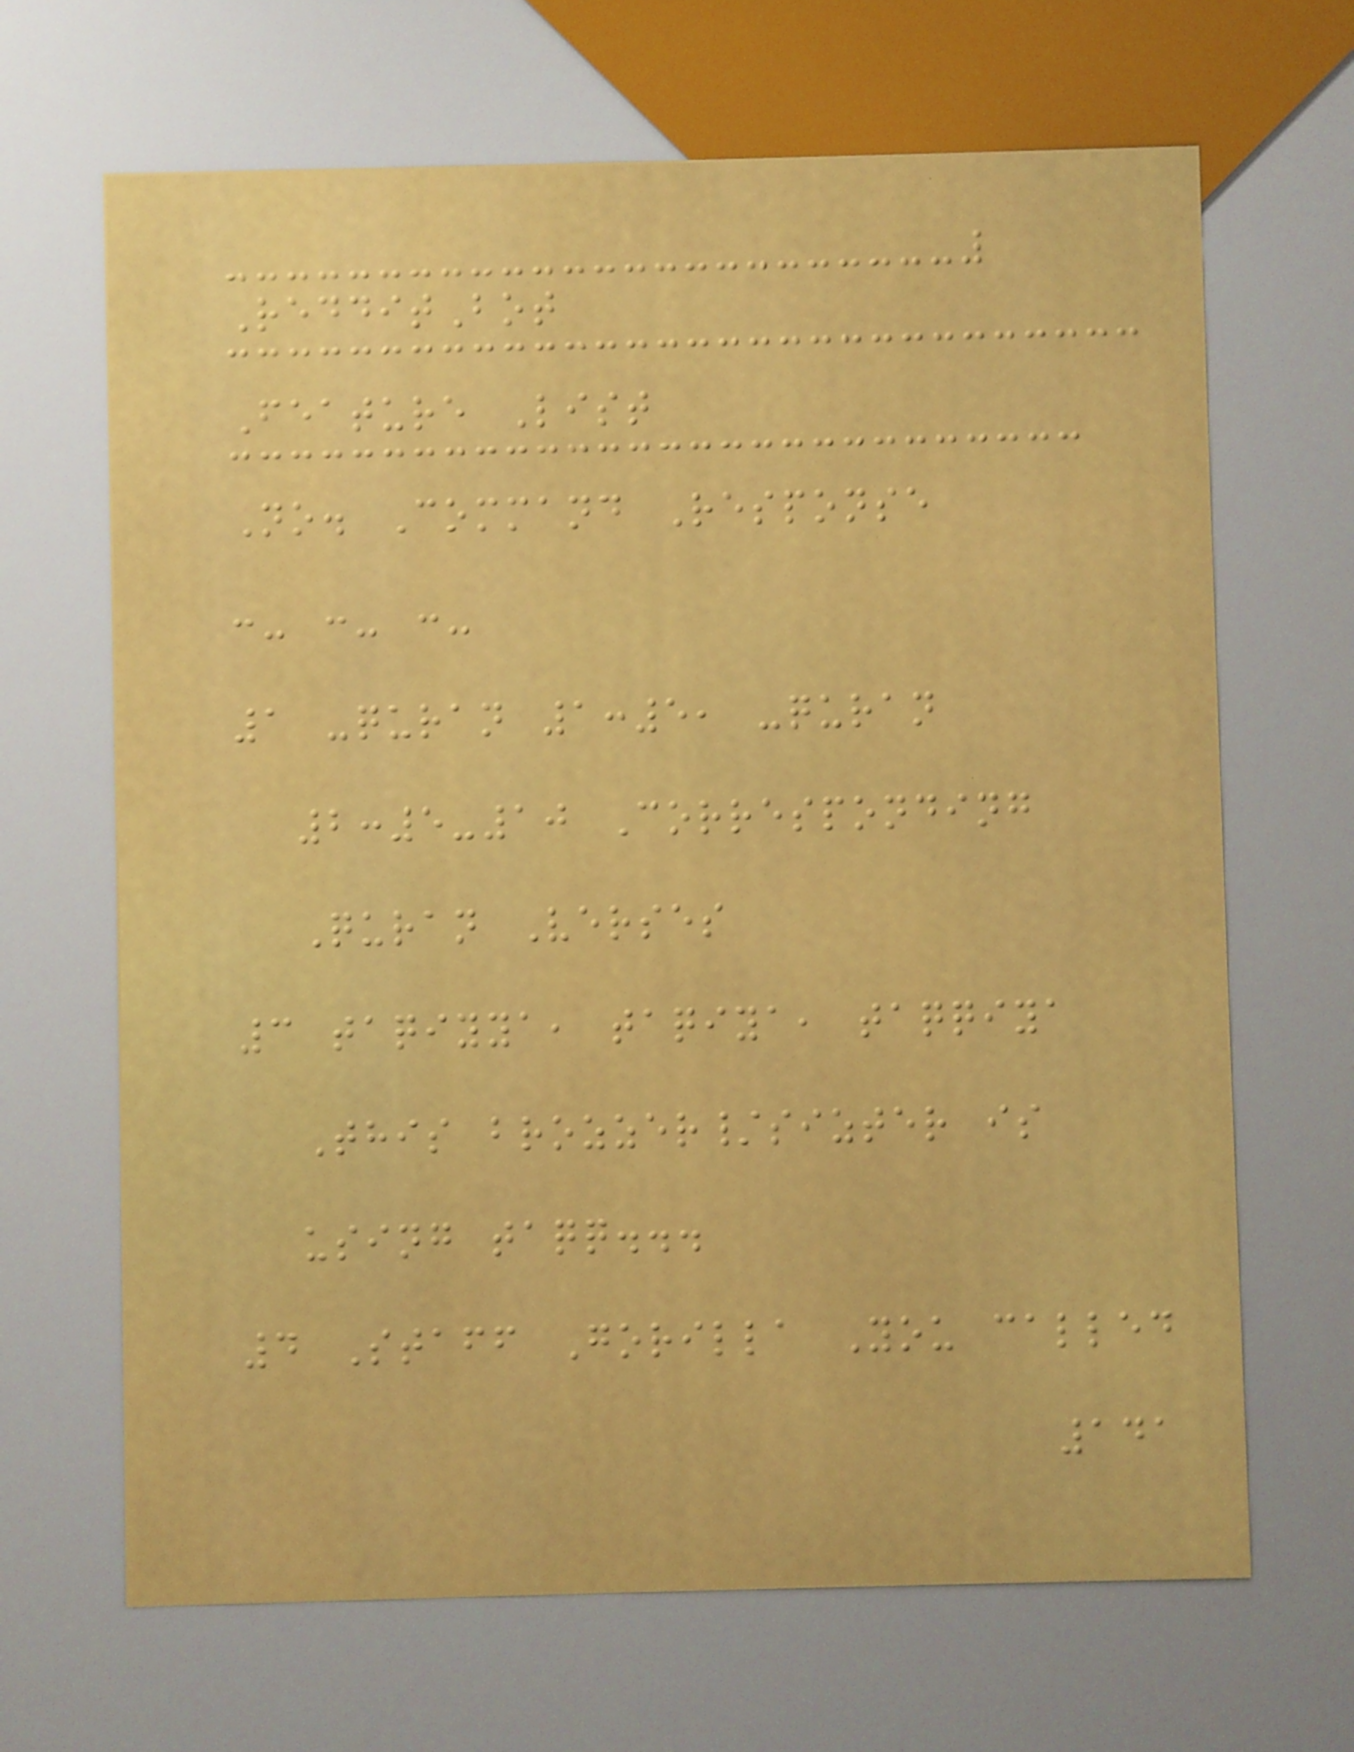RedditBot
Feature List
No. Command Response
:- :- :-
1 -quran 1:5, -quran
2:5-10 Corresponding
Quran Verses
3 taqiyya, taqiya, taqqiya
This brozzer/sizter is
using taqq...
4 Staff Gorilla You called
141
